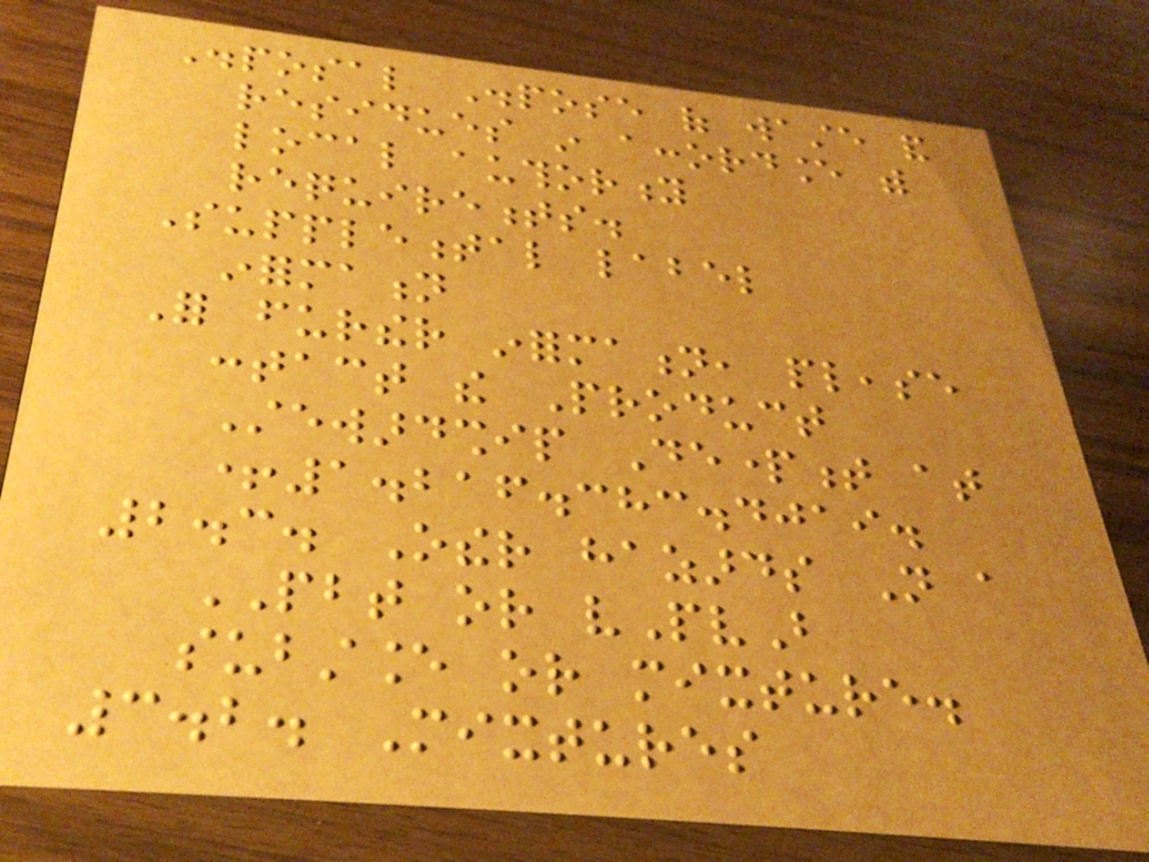Disposal Dispose of waste and
residues in accordance with
local authority
requirements.
Supplemental label
information
For further information, please
contact the Product
Stewardship Department at
+1.216.383.4019.
2.3. Other hazards Not a
PBT or vPvB
substance or mixture.
3.2. Mixtures
